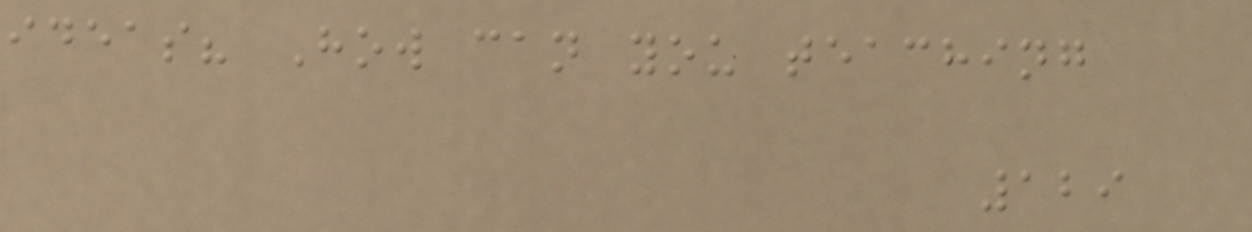ideas? How can you teaching
129
